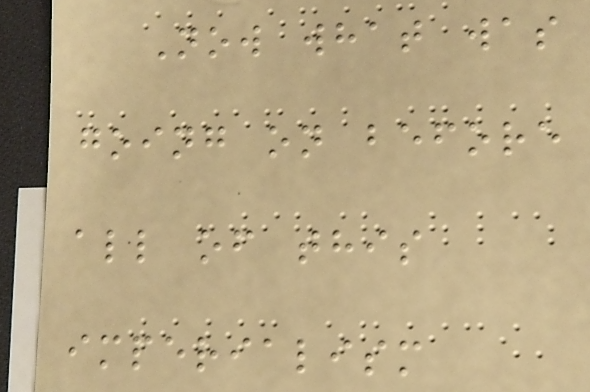Now what was
going on before
all of this
imperialism
